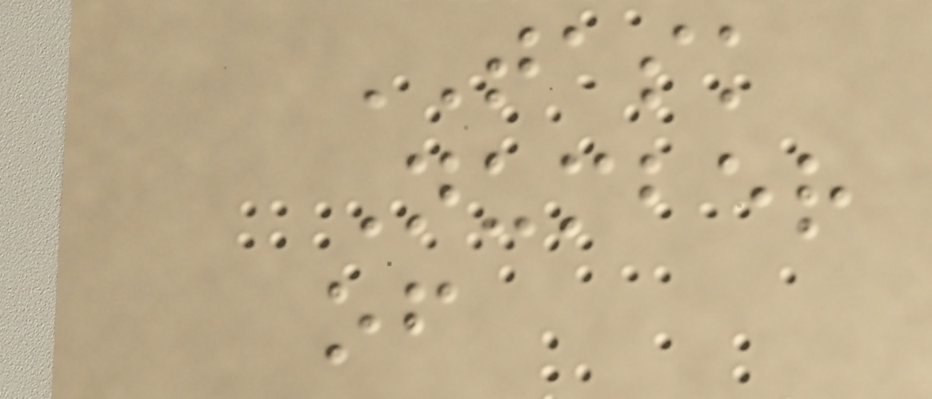TASK
Number
of
